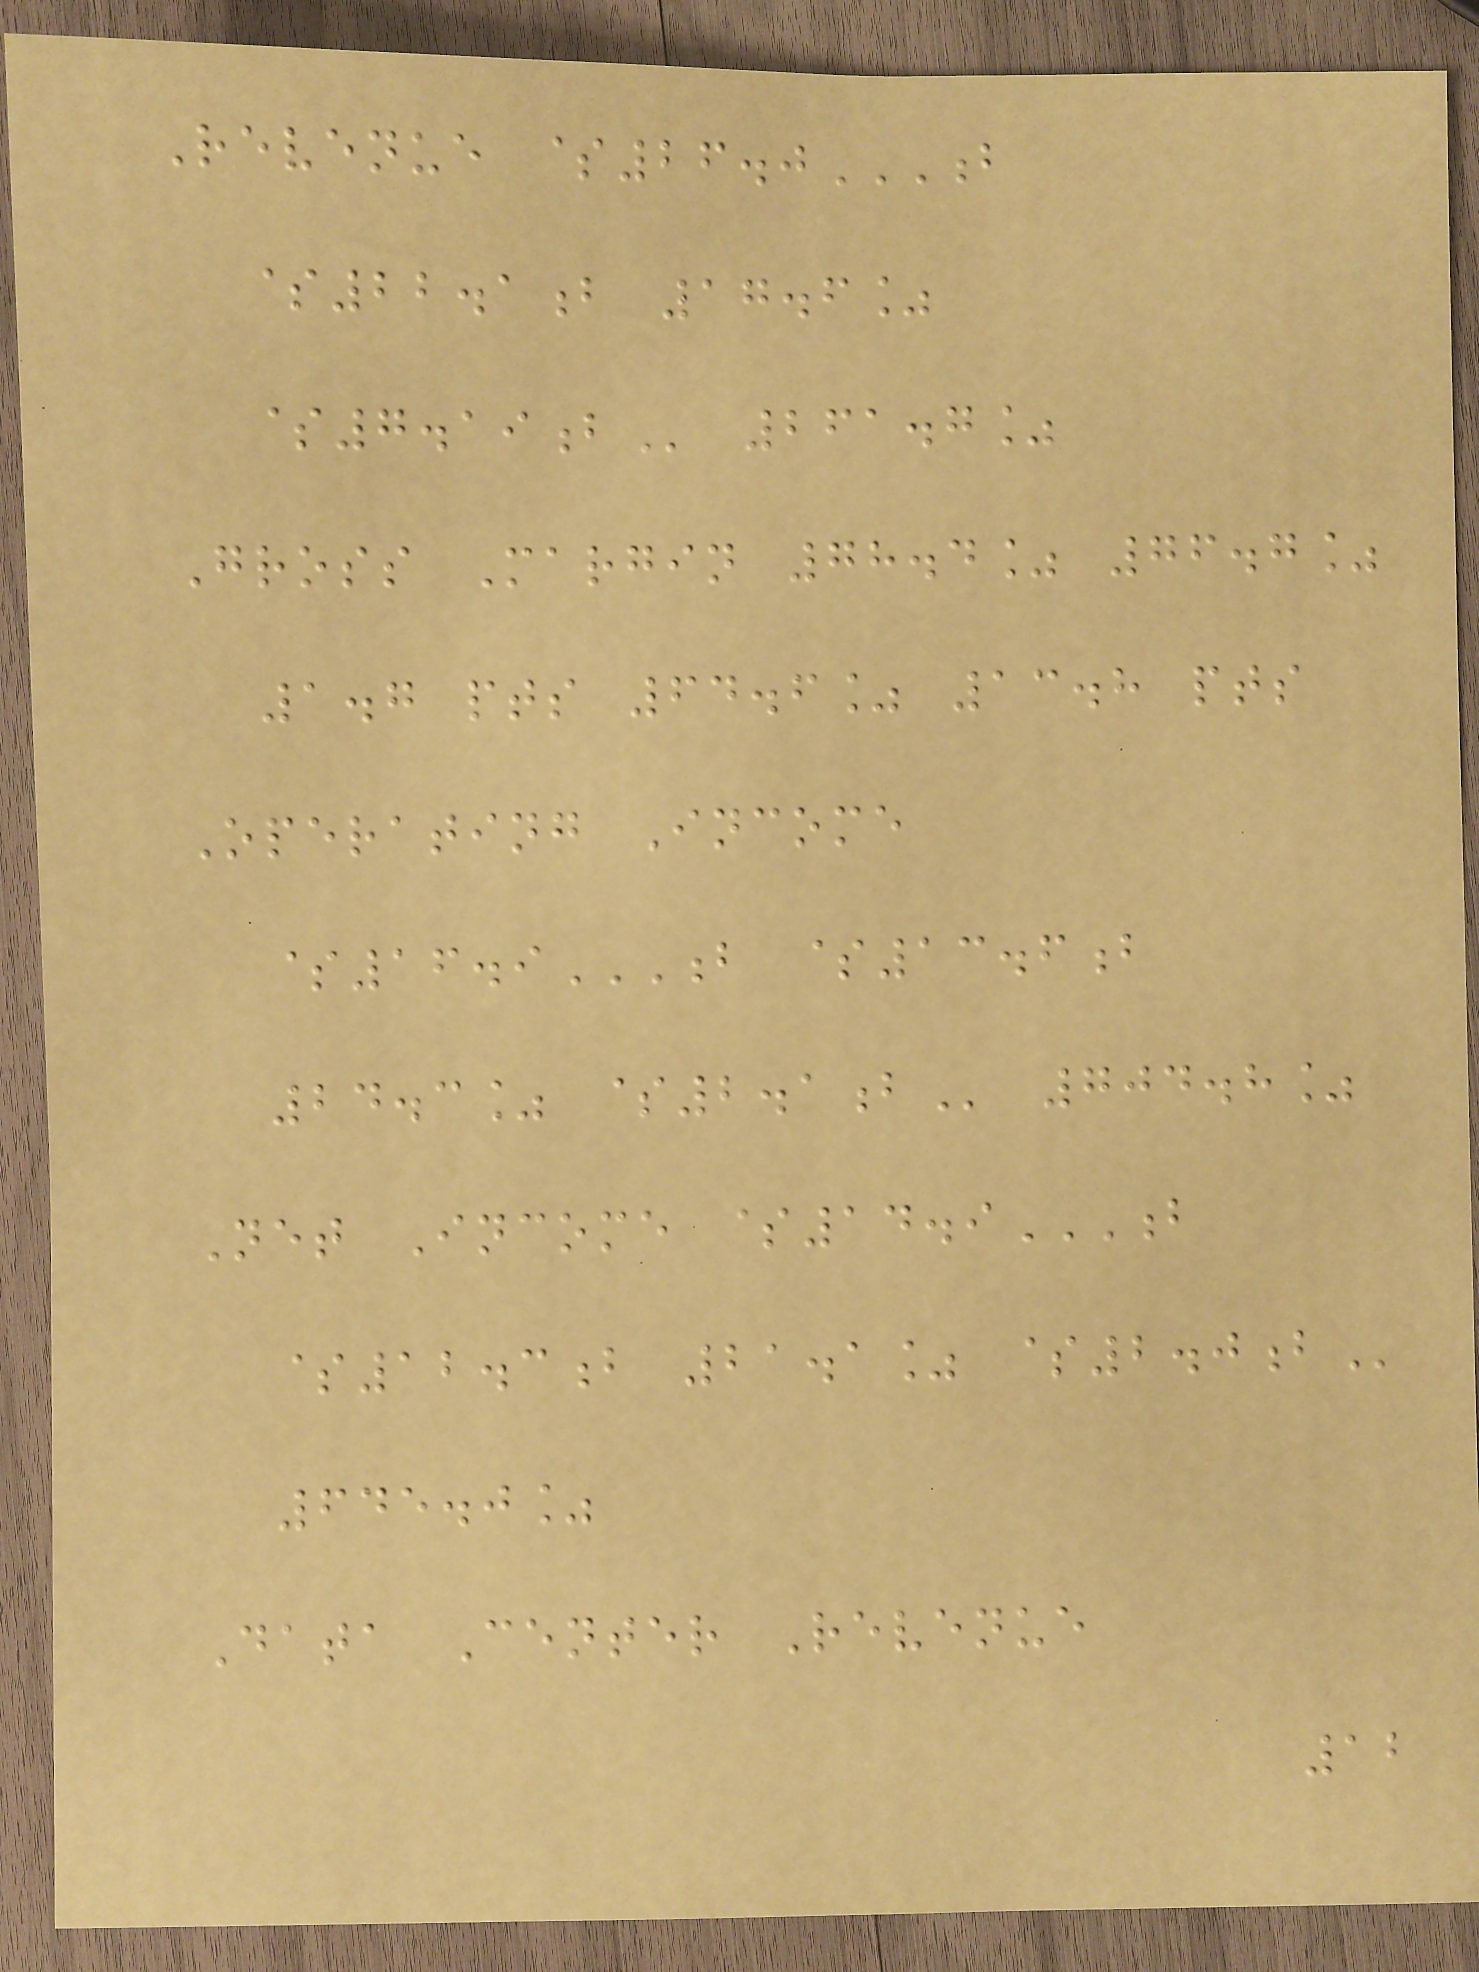Revenue $26.0B
$22.1B 17.6%
$7.19B 261.7%
Gross Margin 78.4% 76.7%
1.7 pts 64.6% 13.8 pts
Operating Income
$16.9B $13.6B
24.3% $2.1B 704.8%
Net Income $14.9B
$12.3B 21.1% $2.0B
645.0%
Data Center Revenue
12
